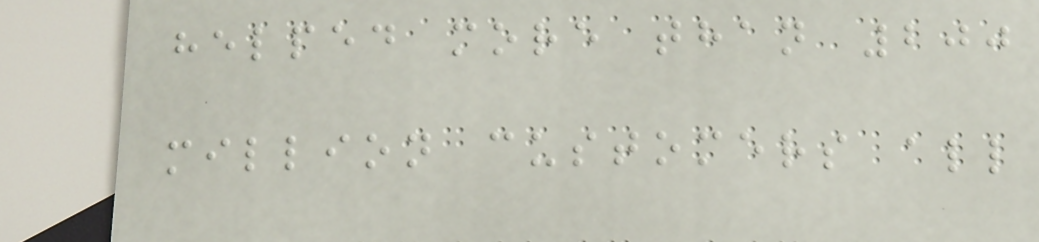helped more than 200
million customers all
